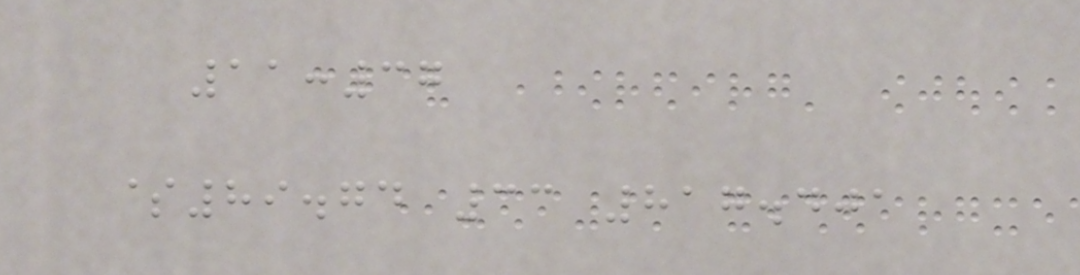11:37
$89.74 33 817.401
